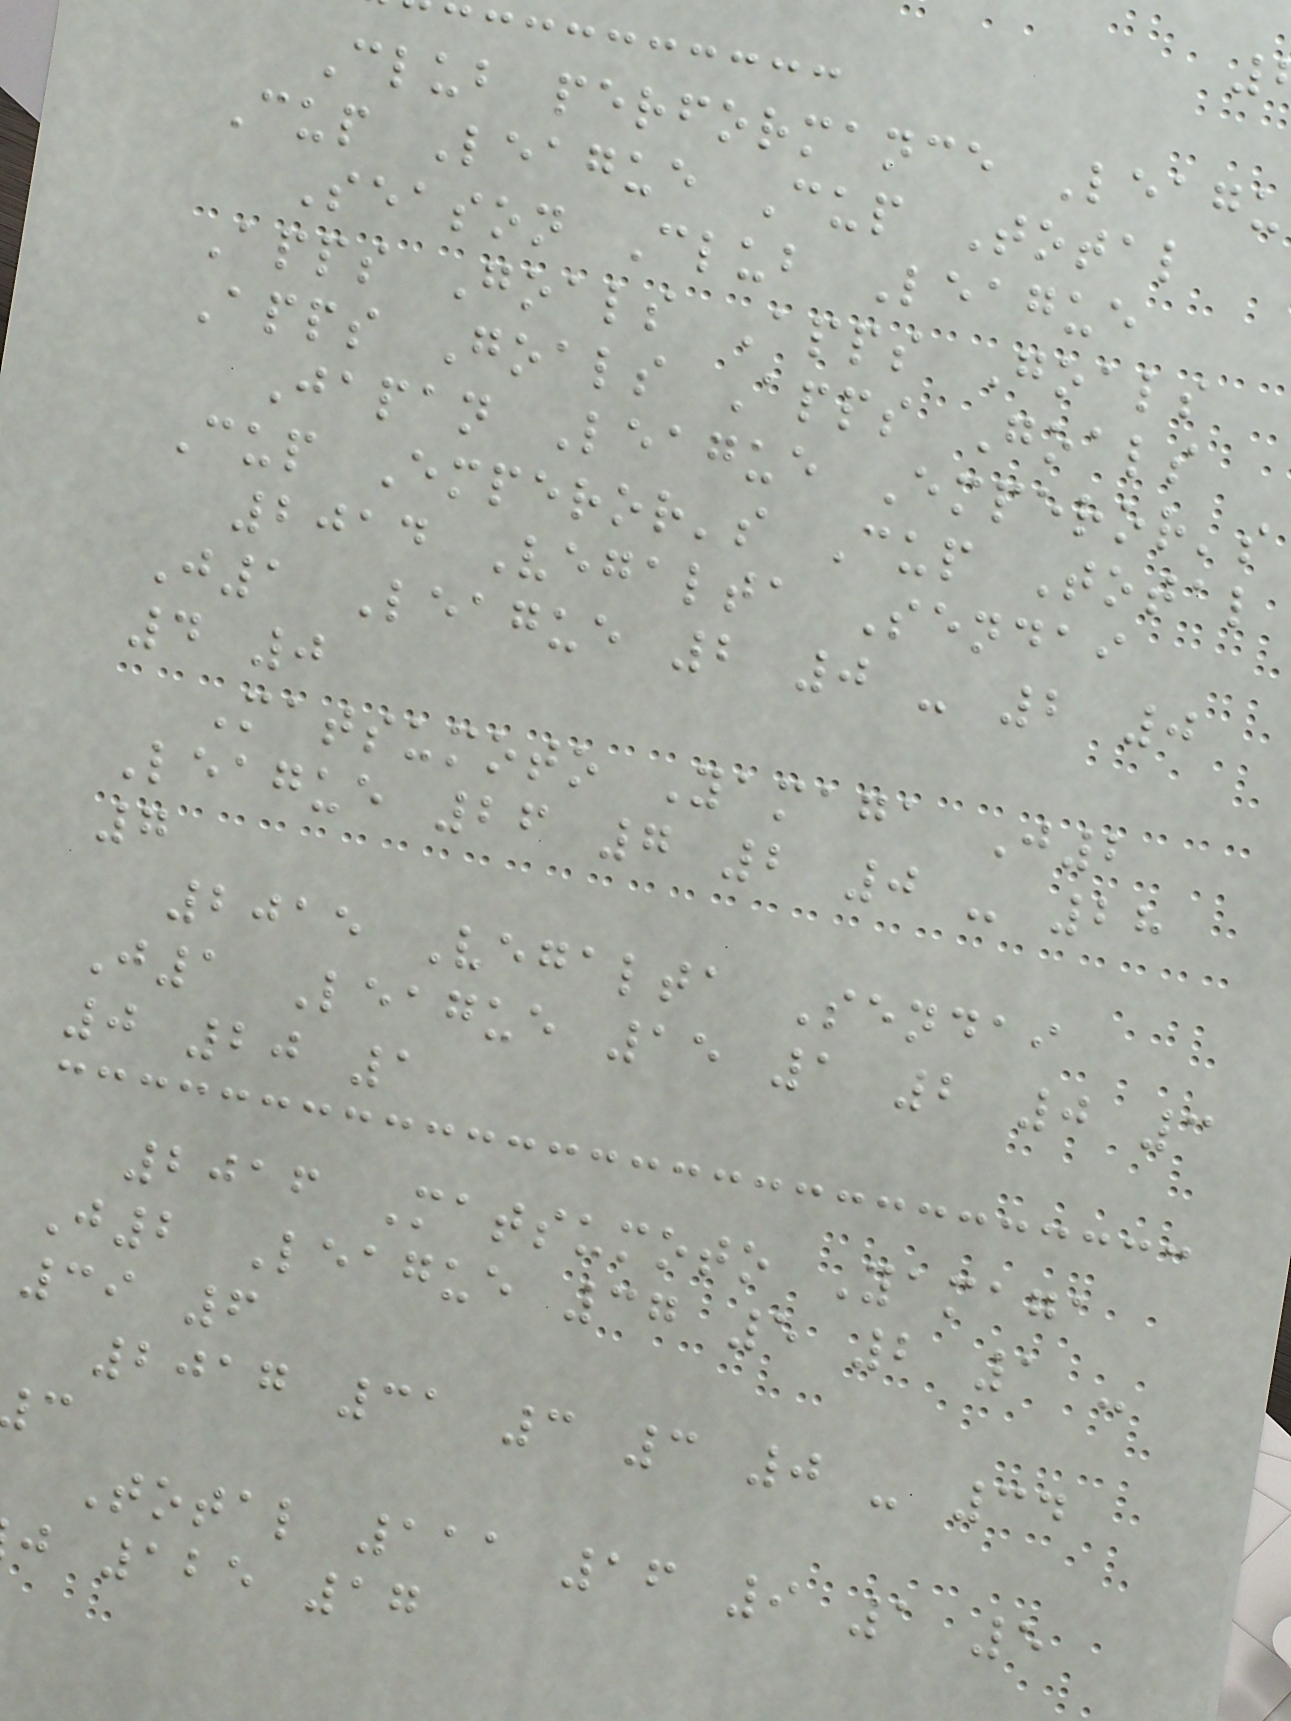Club performance Leagu
Cup League Cup Total
Season Club League
Apps Goals Apps Goals
Apps Goals Apps Goals
Japan League Emperor's
Cup Emperor's Cup Total
2014 Vegalta Sendai
J1 League 2 0 - 2 0
4 0
Matsumoto Yamaga J2
League 26 7 2 0 - 28
7
2015 Vegalta Sendai
J1 League 15 1 2 0 3
0 20 1
2016 Matsumoto Yamaga
J2 League 37 5 2 1 -
39 6
2017 31 3 3 0 - 34
Total 111 16 9 1 5
j 125 17
